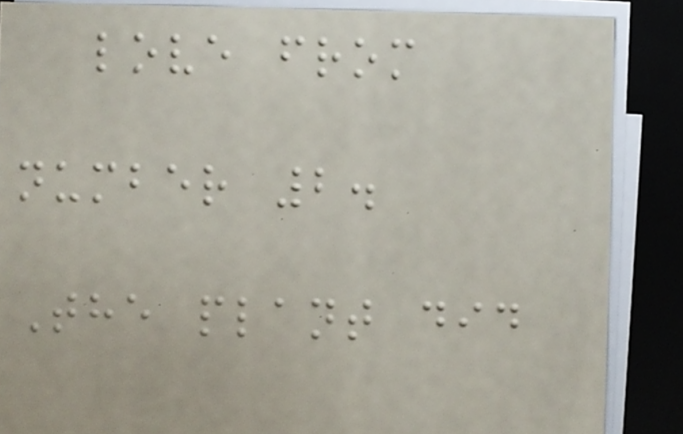love from
number 2.
The plant did
